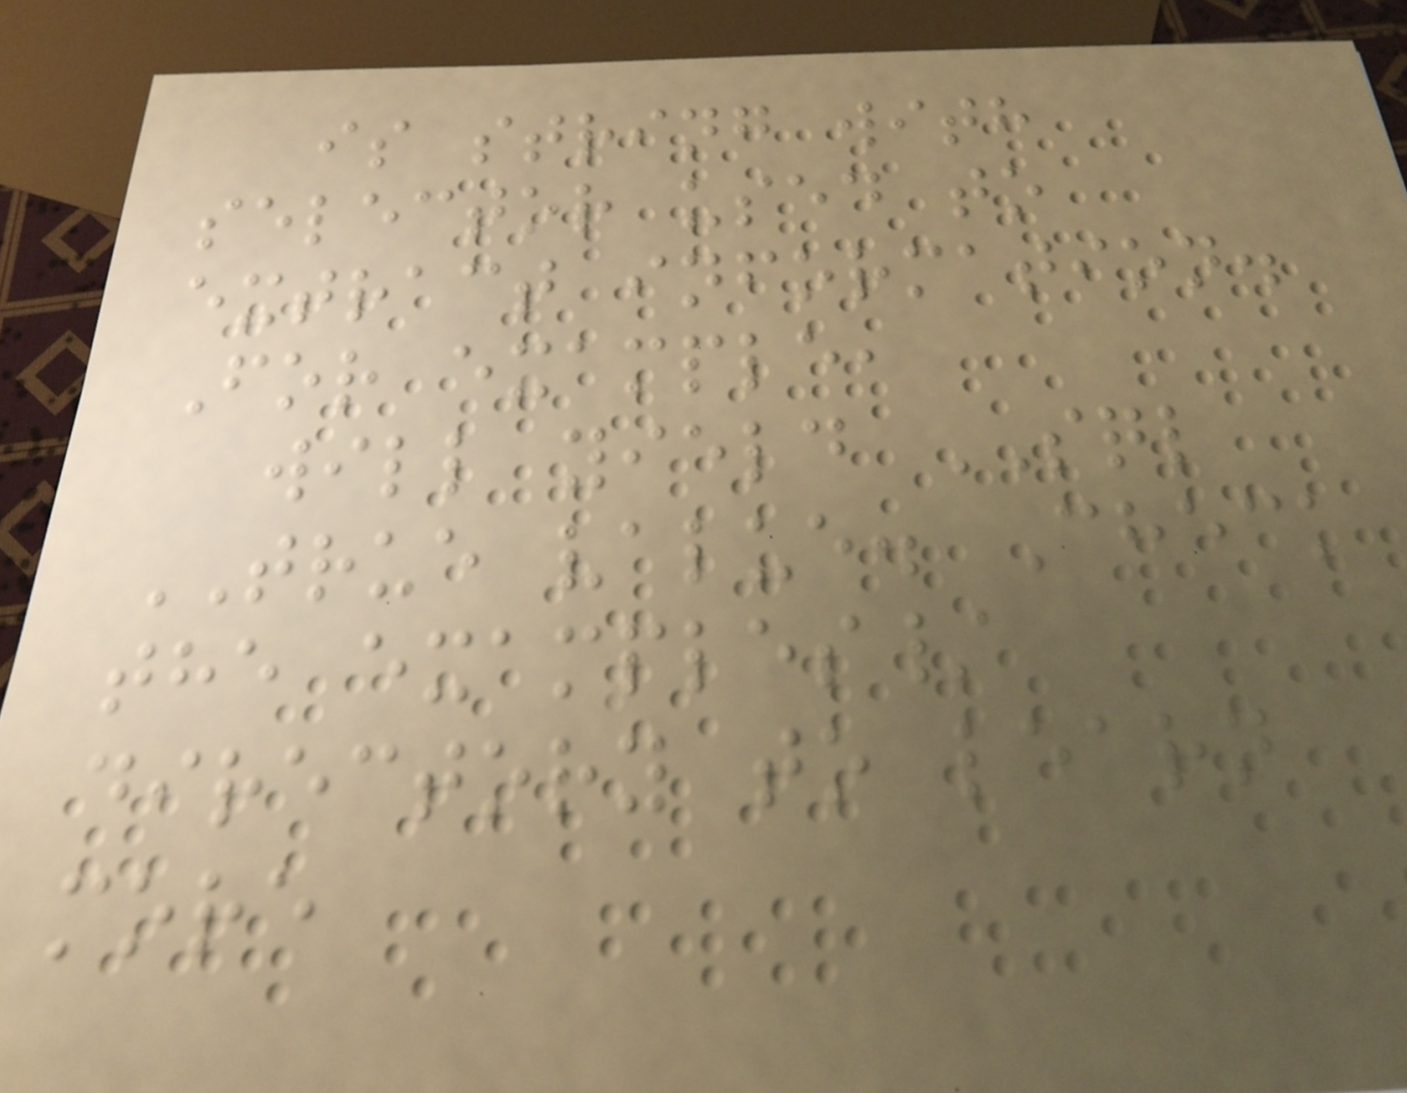is string with
selector used to
extract information.
For example,
will yield SQL
TRUE value. Check
the examples/
directory to learn
more
